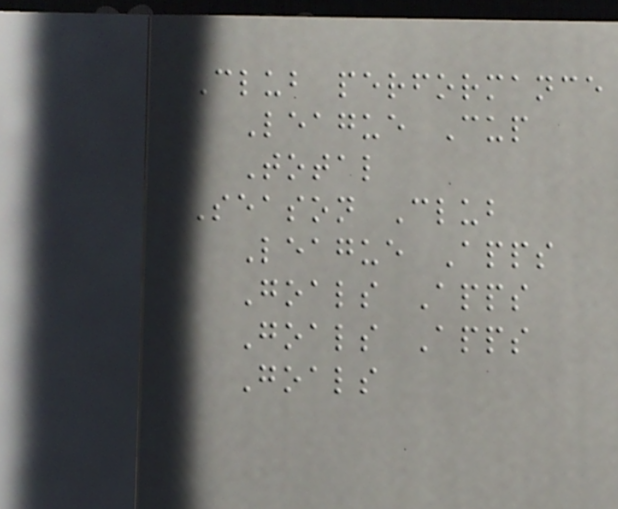Club performance
League Cup
Total
Season Club
League Apps
Goals Apps
Goals Apps
Goals
